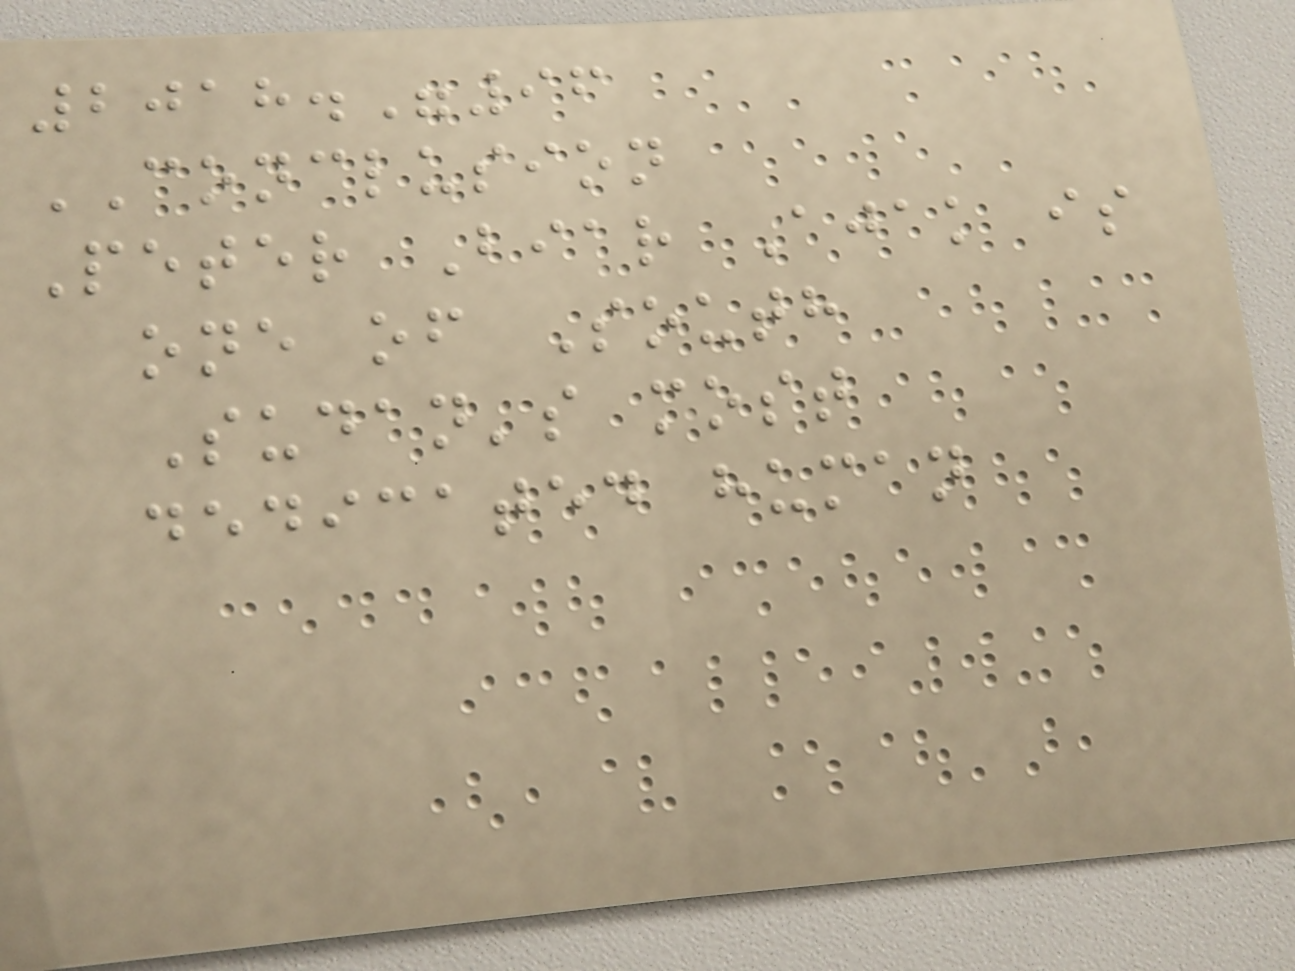2018."96
CONCLUSION
Peter Biar Ajak is
one of South
Sudan's most
dedicated human
